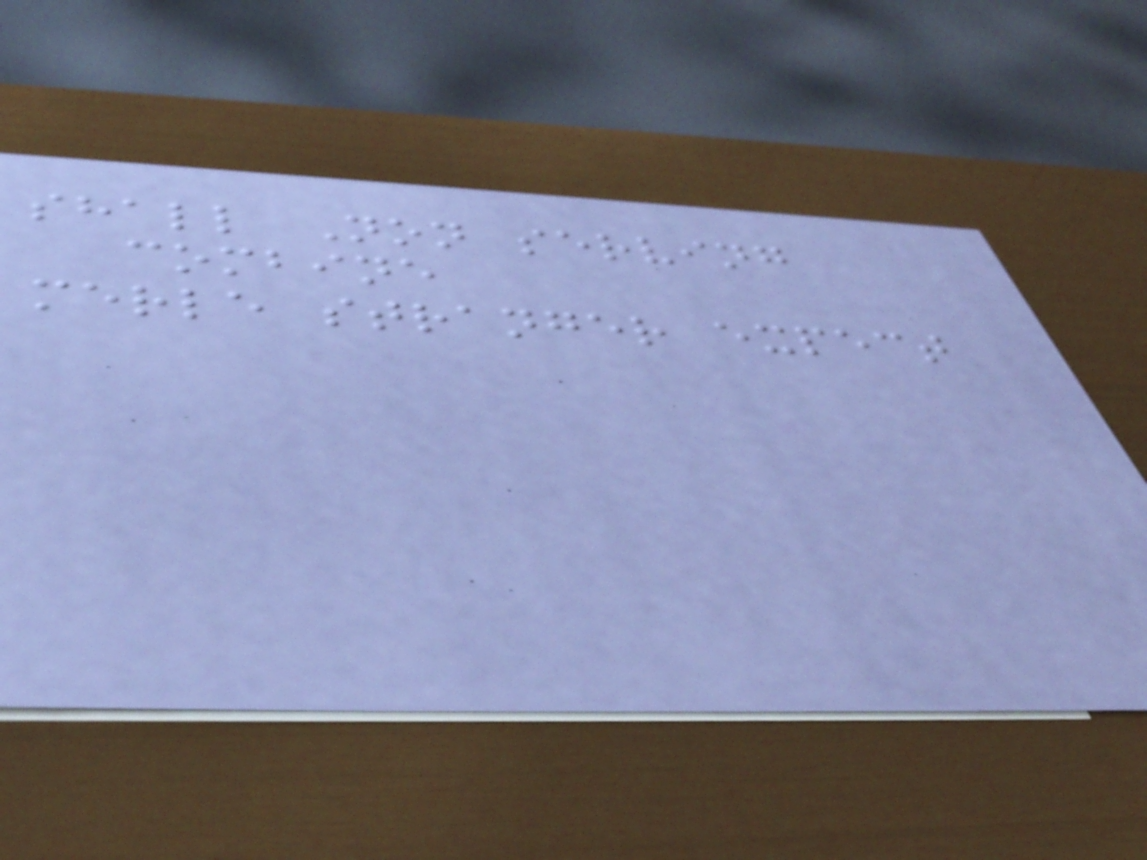shall Non serving
combine
merle stranger expect
